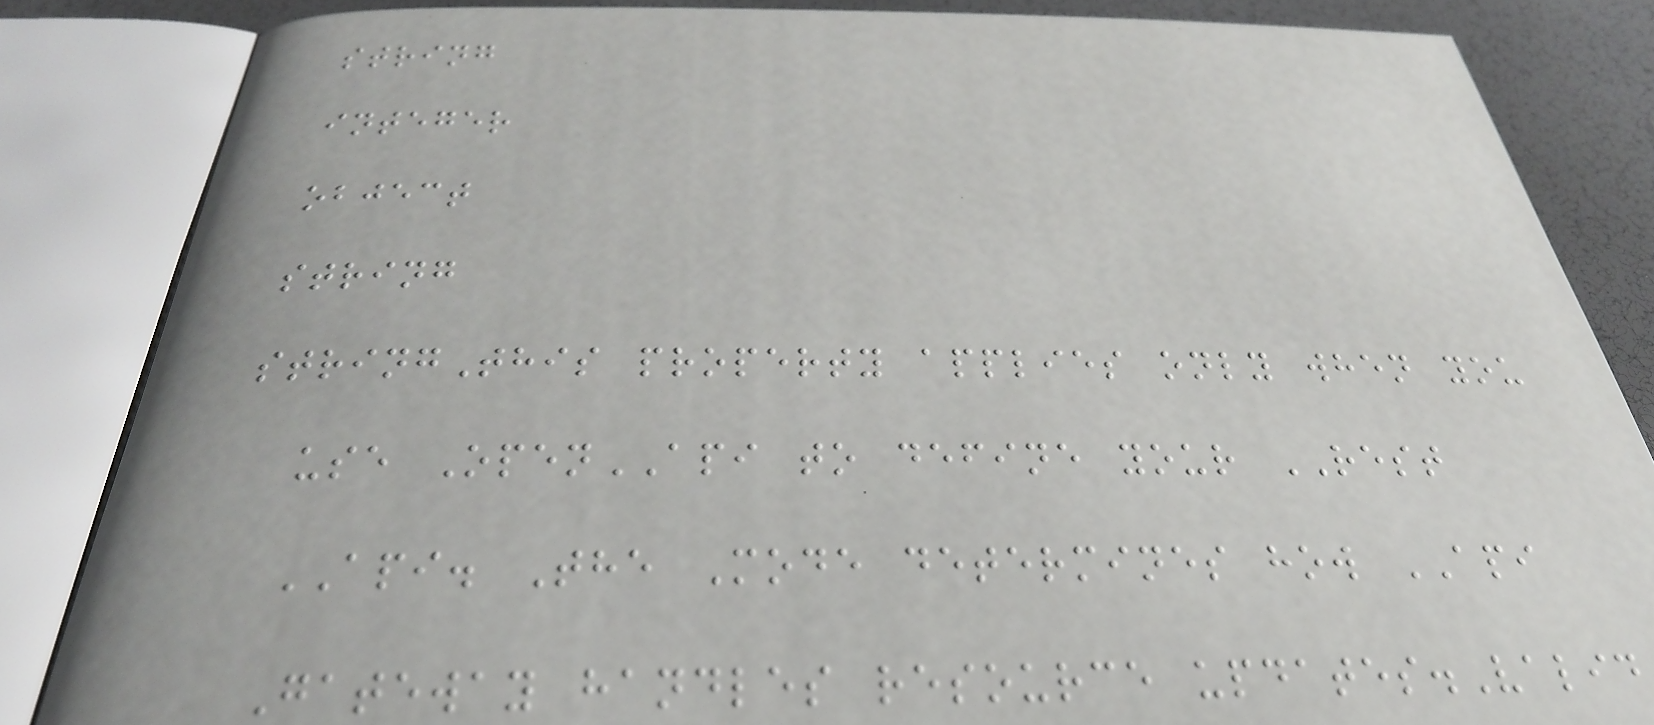string
integer
object
string
stringThis property applies only when you
use OpenAPI to define your REST
API. The Mode determines how API
Gateway handles resource updates.Valid
